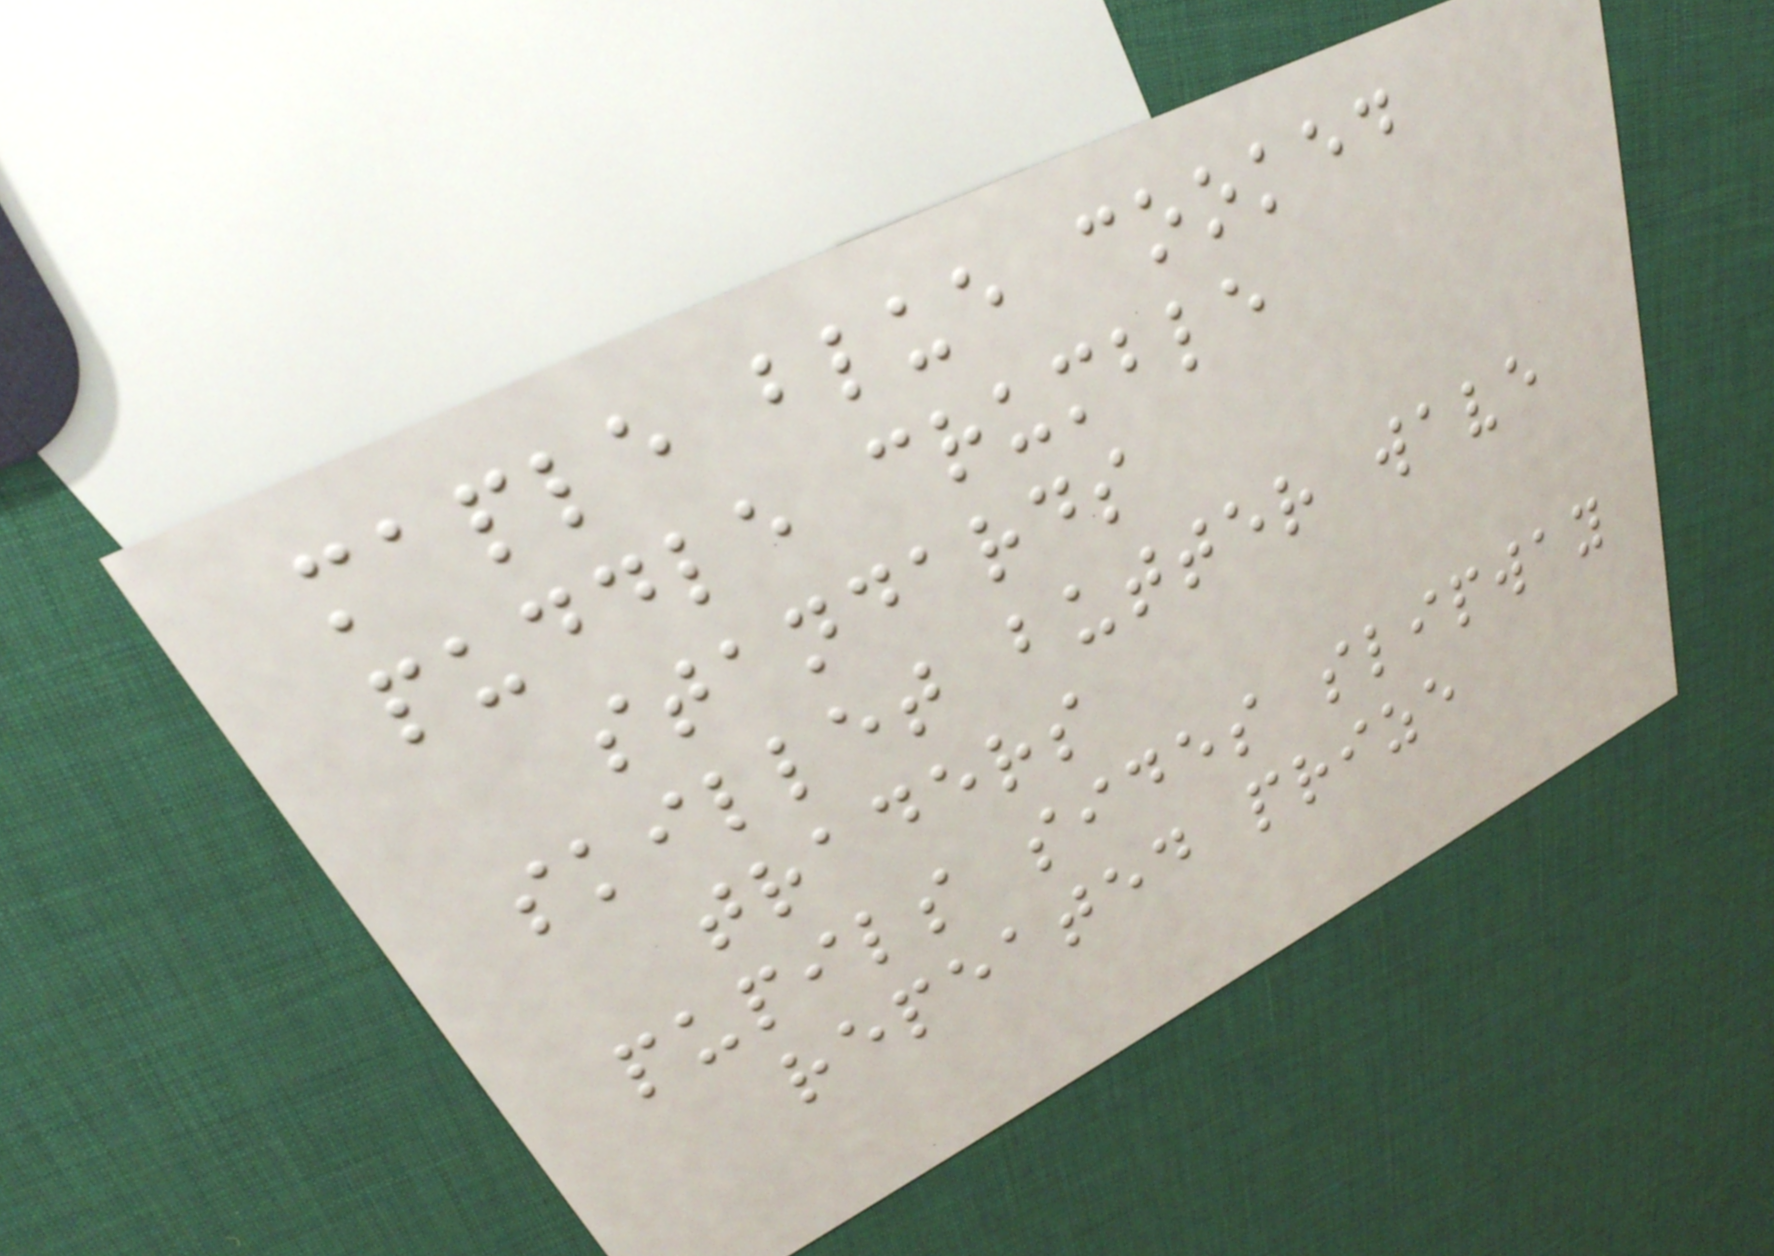maple blue cooked
puddle crumble
standards
skillet butter wave
traders
pupils sides slipway
repeated prize
